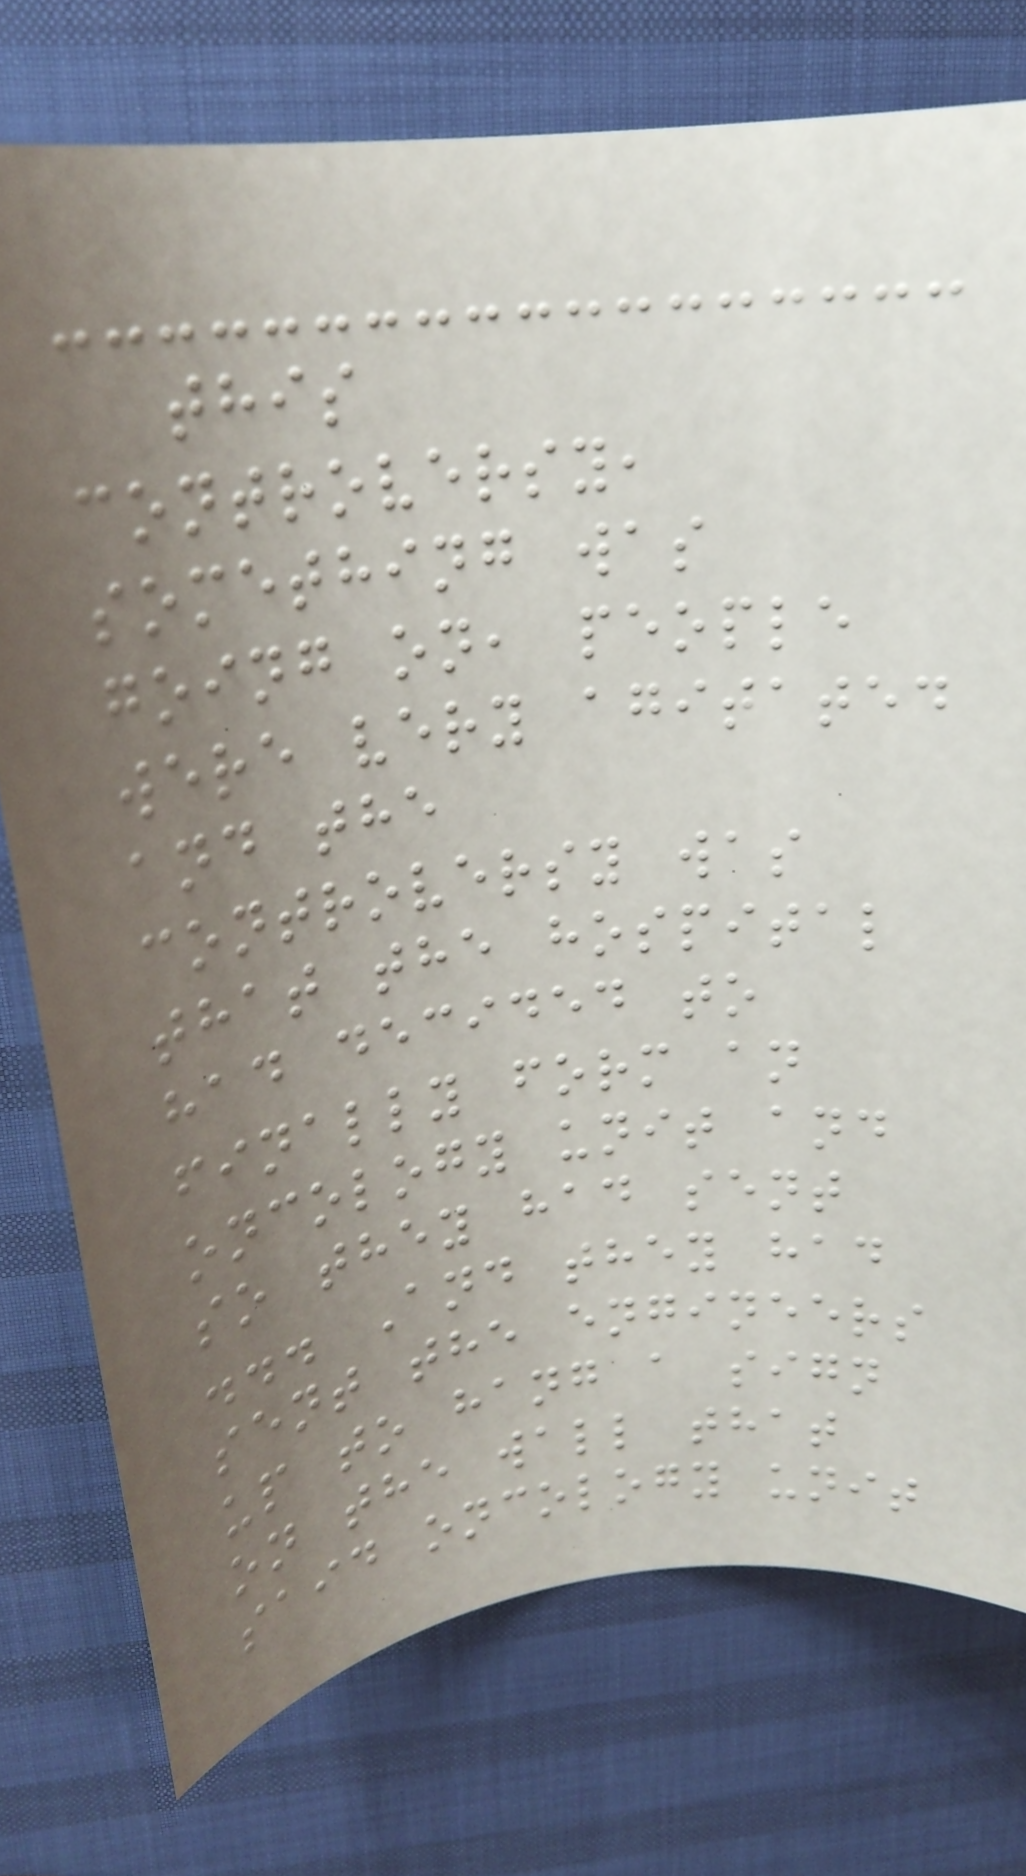this
controversy,
something was
going on, people
were very agitated
and the
controversy was
that the hospital
had decided to
finally form an
oncology unit and
so they had sent
... And they had
sent the engineers
up to hang a sign
on the wall that
said oncology unit
